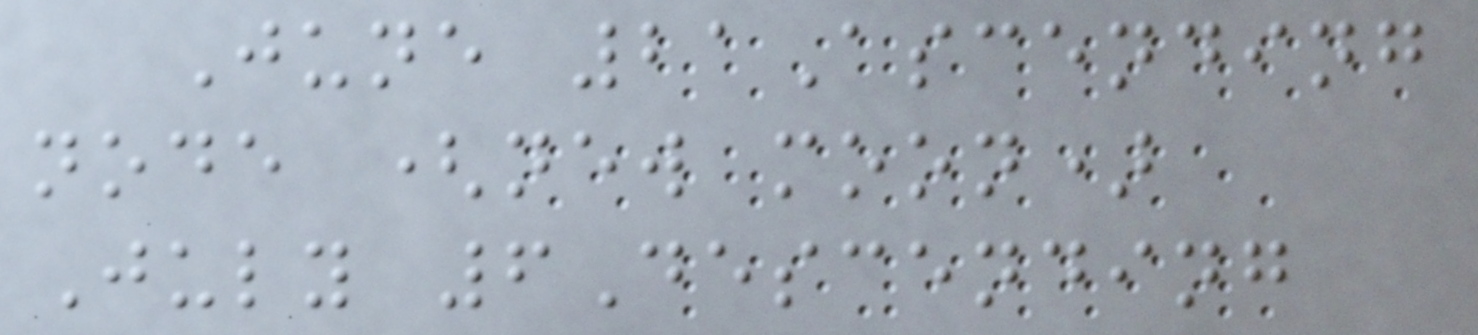June 21Ascending
node (new moon)
July 6Descending
